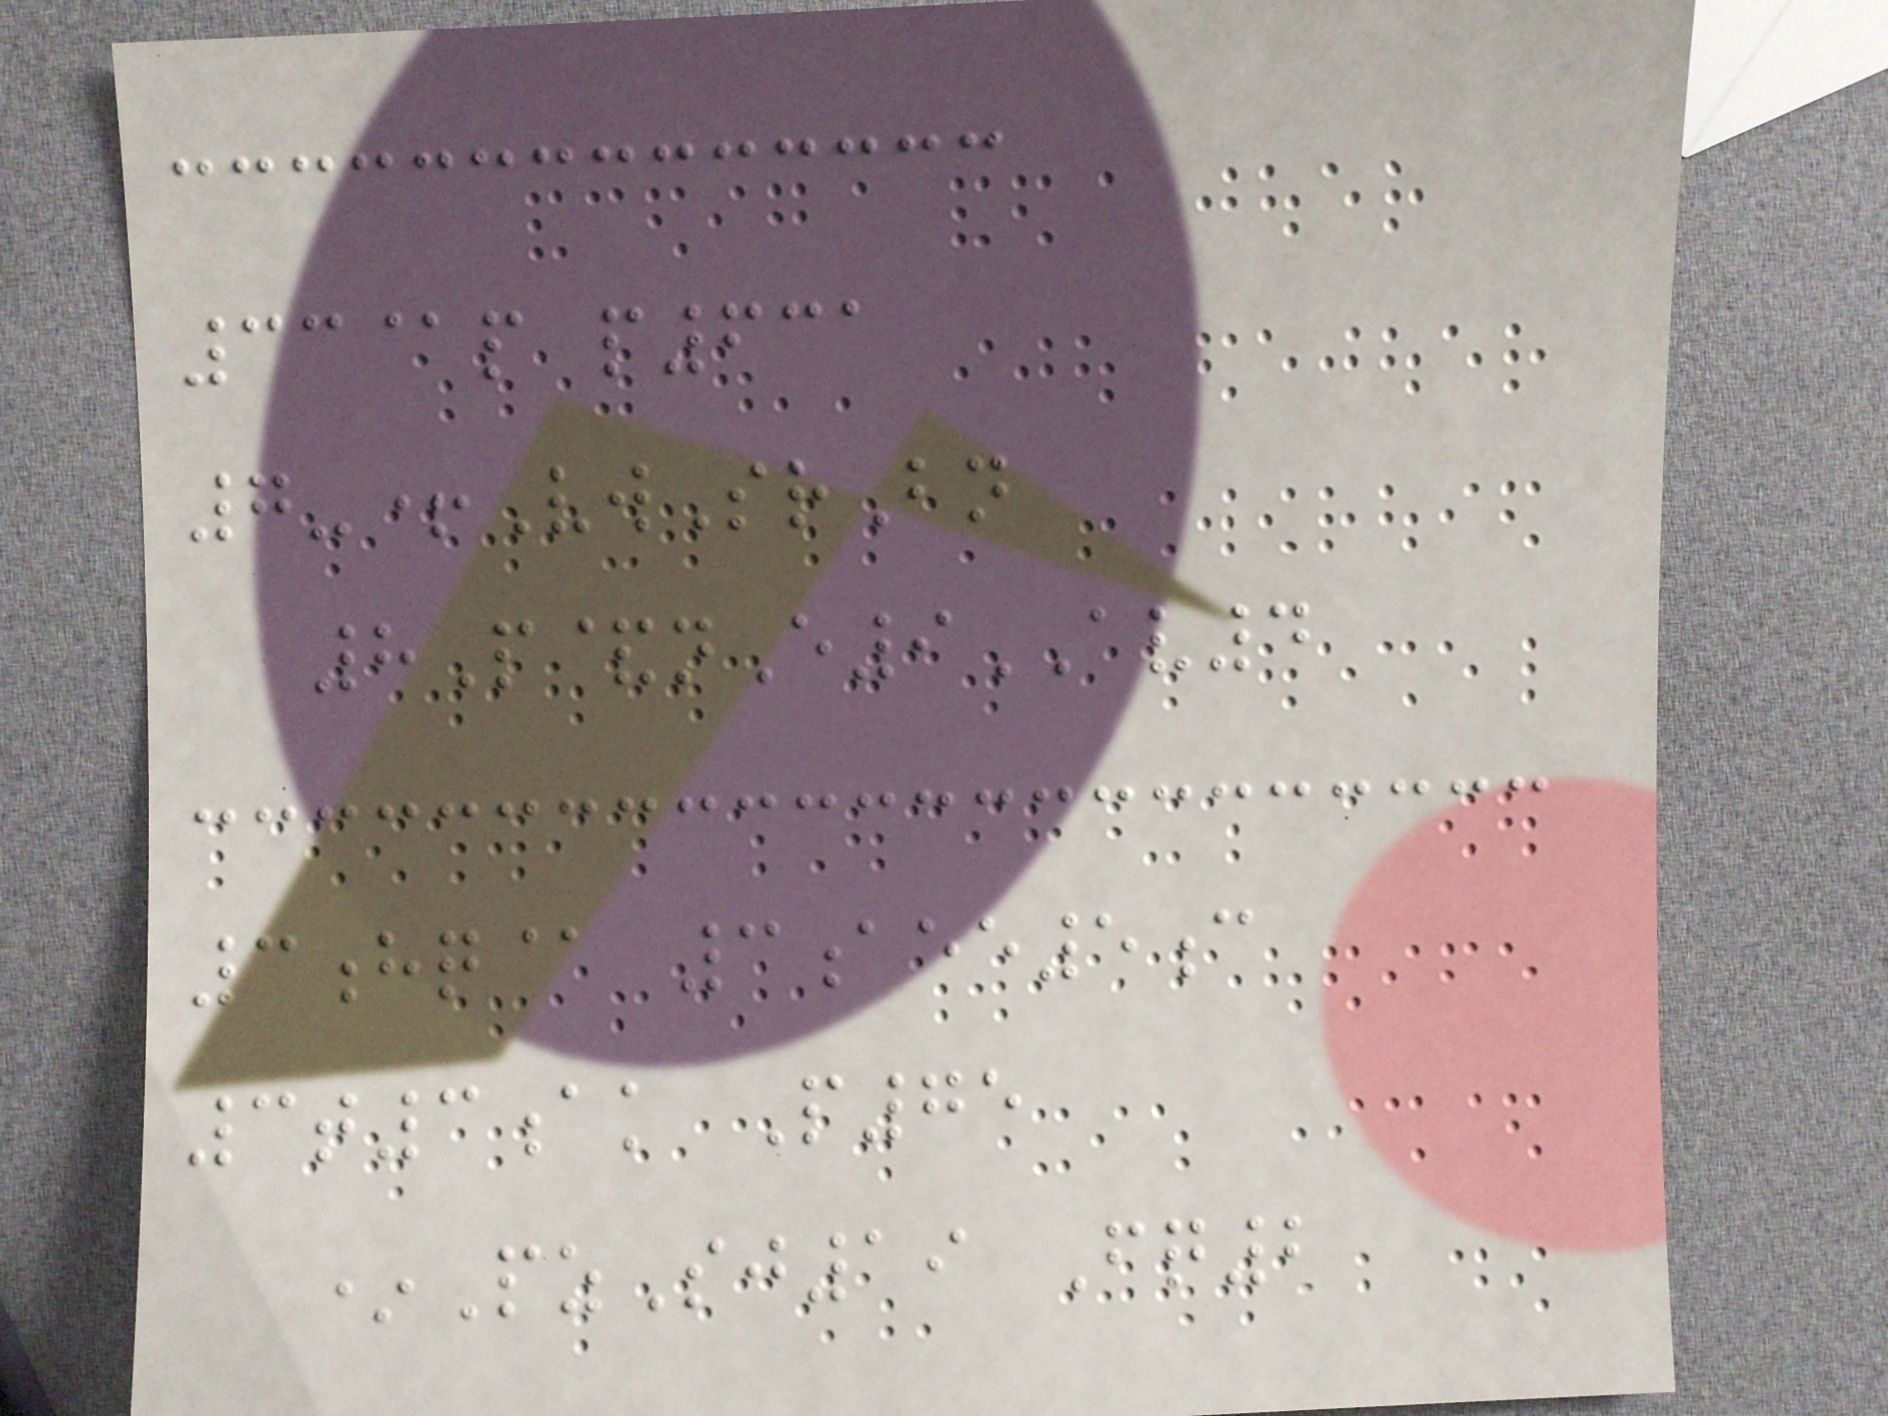33@p p631
7-+VwSrBn
8P&nE9AV4
3hq@ 3aee5c
3t3ak P75
*PzSj19 Fq2
